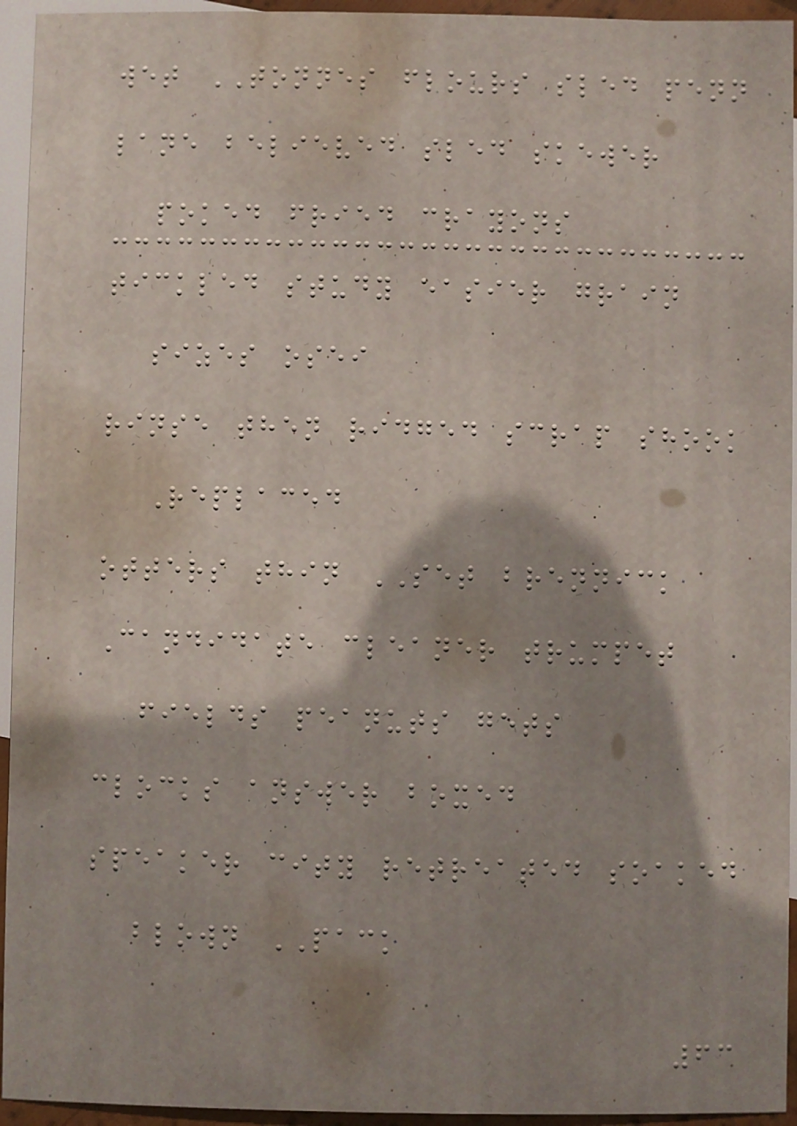wet TONNES flours sled penn
lane believed sled skewer
poked fried crayons
tickled study easier grain
sizes osei
rinse then ridged scrap shook
Replaced
otters thin SET brennick
Candidate cleaner trumpet
fields peanuts gets
clocks answer boxed
speaker city retreated soaked
blown PACK
63
